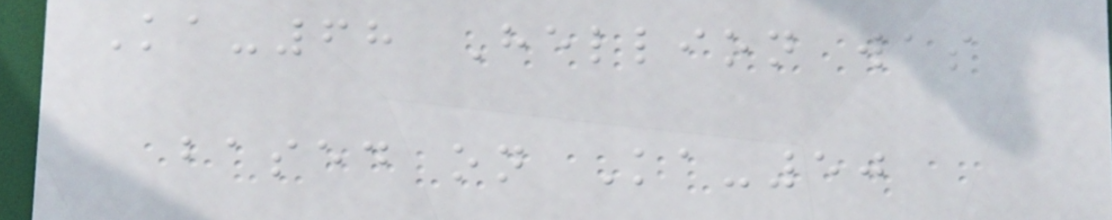Ka-68 Hellion was
based on Ka-50
